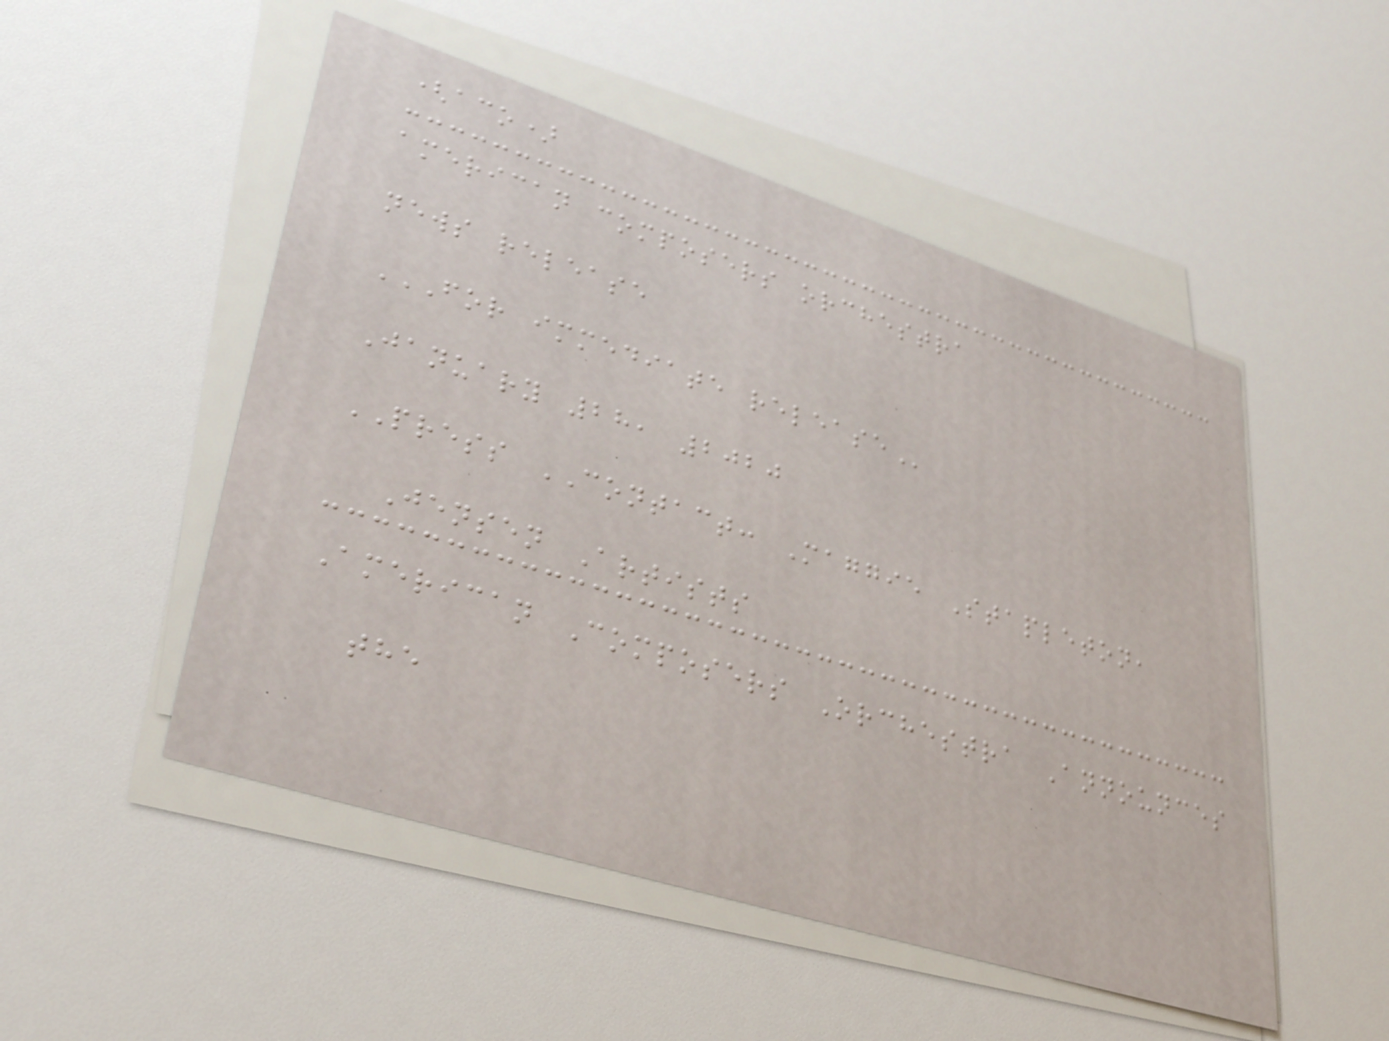(aco)
american composers orchestra
news release
FOR IMMEDIATE RELEASE
January 28, 2020
PRESS CONTACT: Maggie Stapleton,
Jensen Artists
American Composers Orchestra Announces
the
